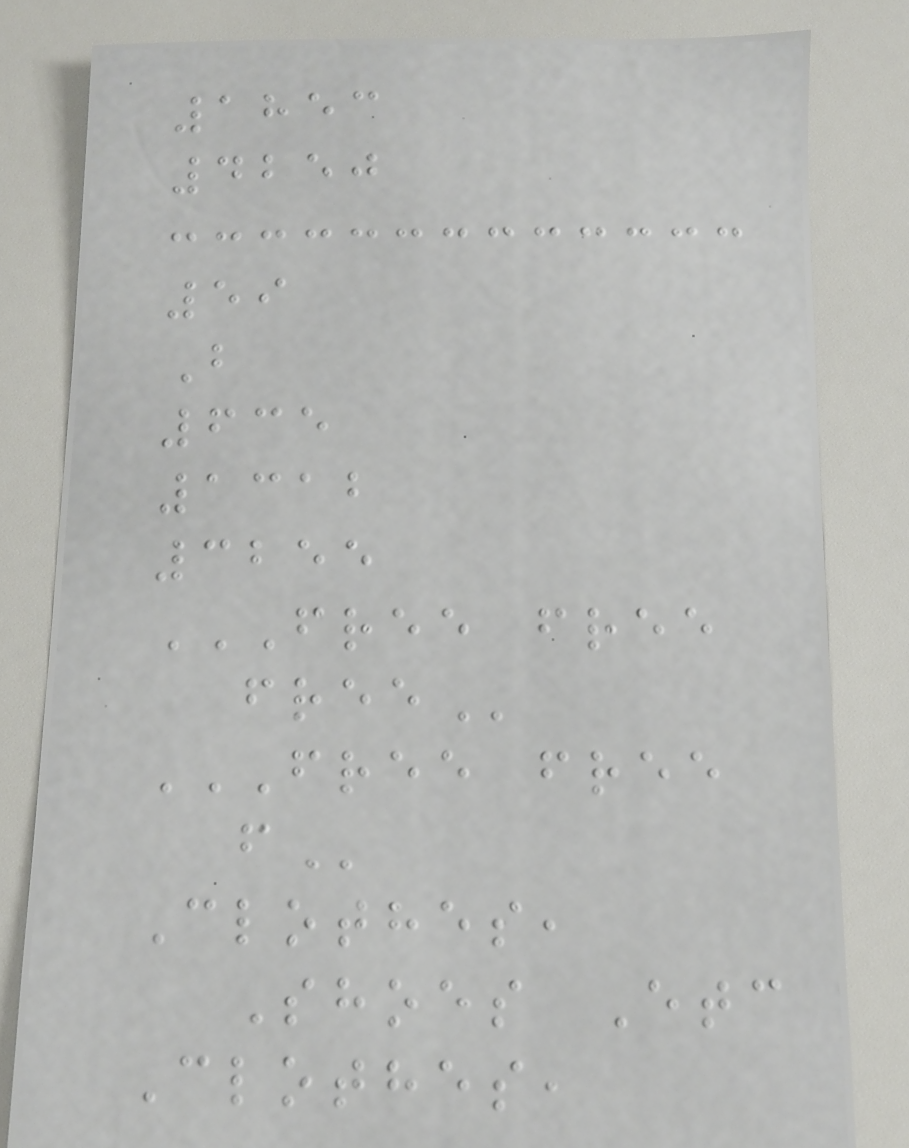1853
4250
59
B
635
1312
3255
FREE FREE
FREE
FREE FREE
F
Clothes,
Shoes Etc
Clothes,
